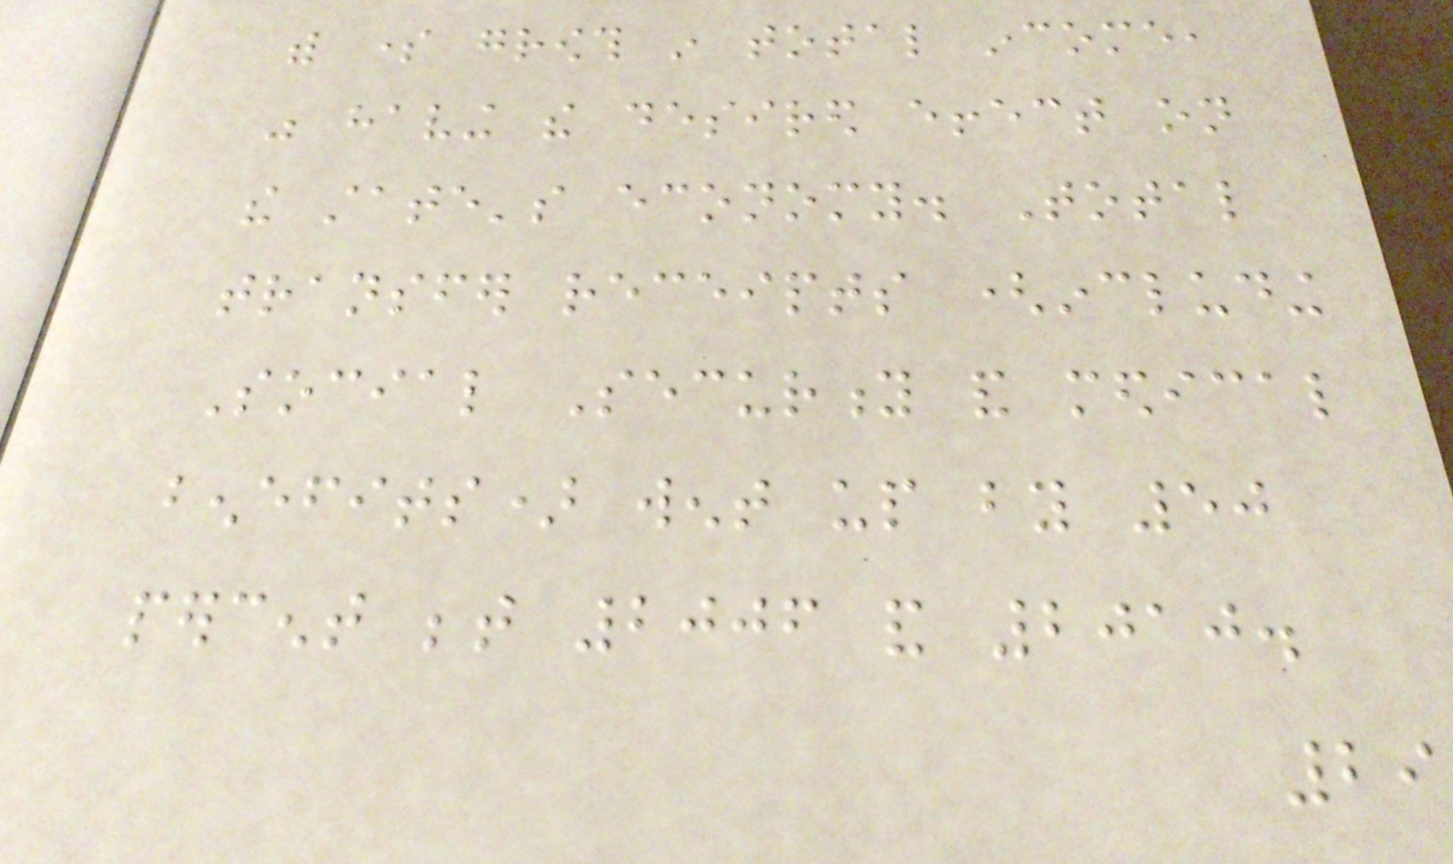with some growth in total income,
was having the desired effect on
the state's economy. Total
transfer receipts (including
Social Security and medical
benefits) went up by 50
percent between 2006 and 2010.
29
